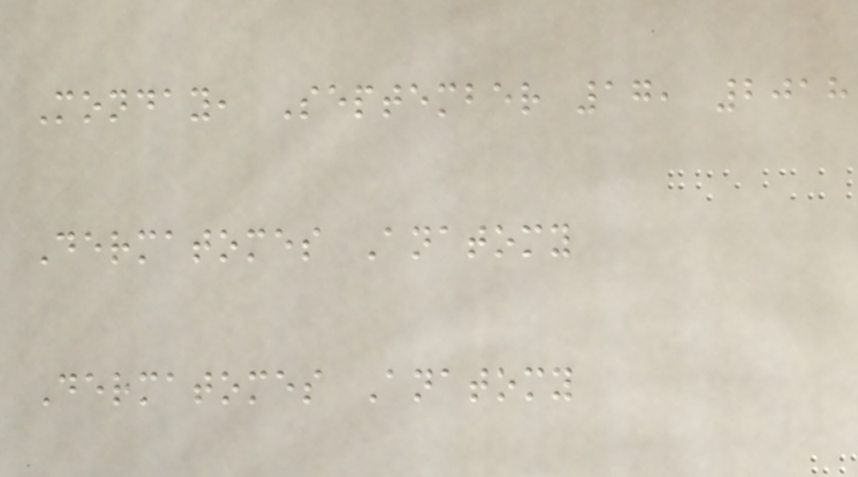Monday, September 17, 2018
Dermatomes Anatomy
Dermatomes Anatomy
